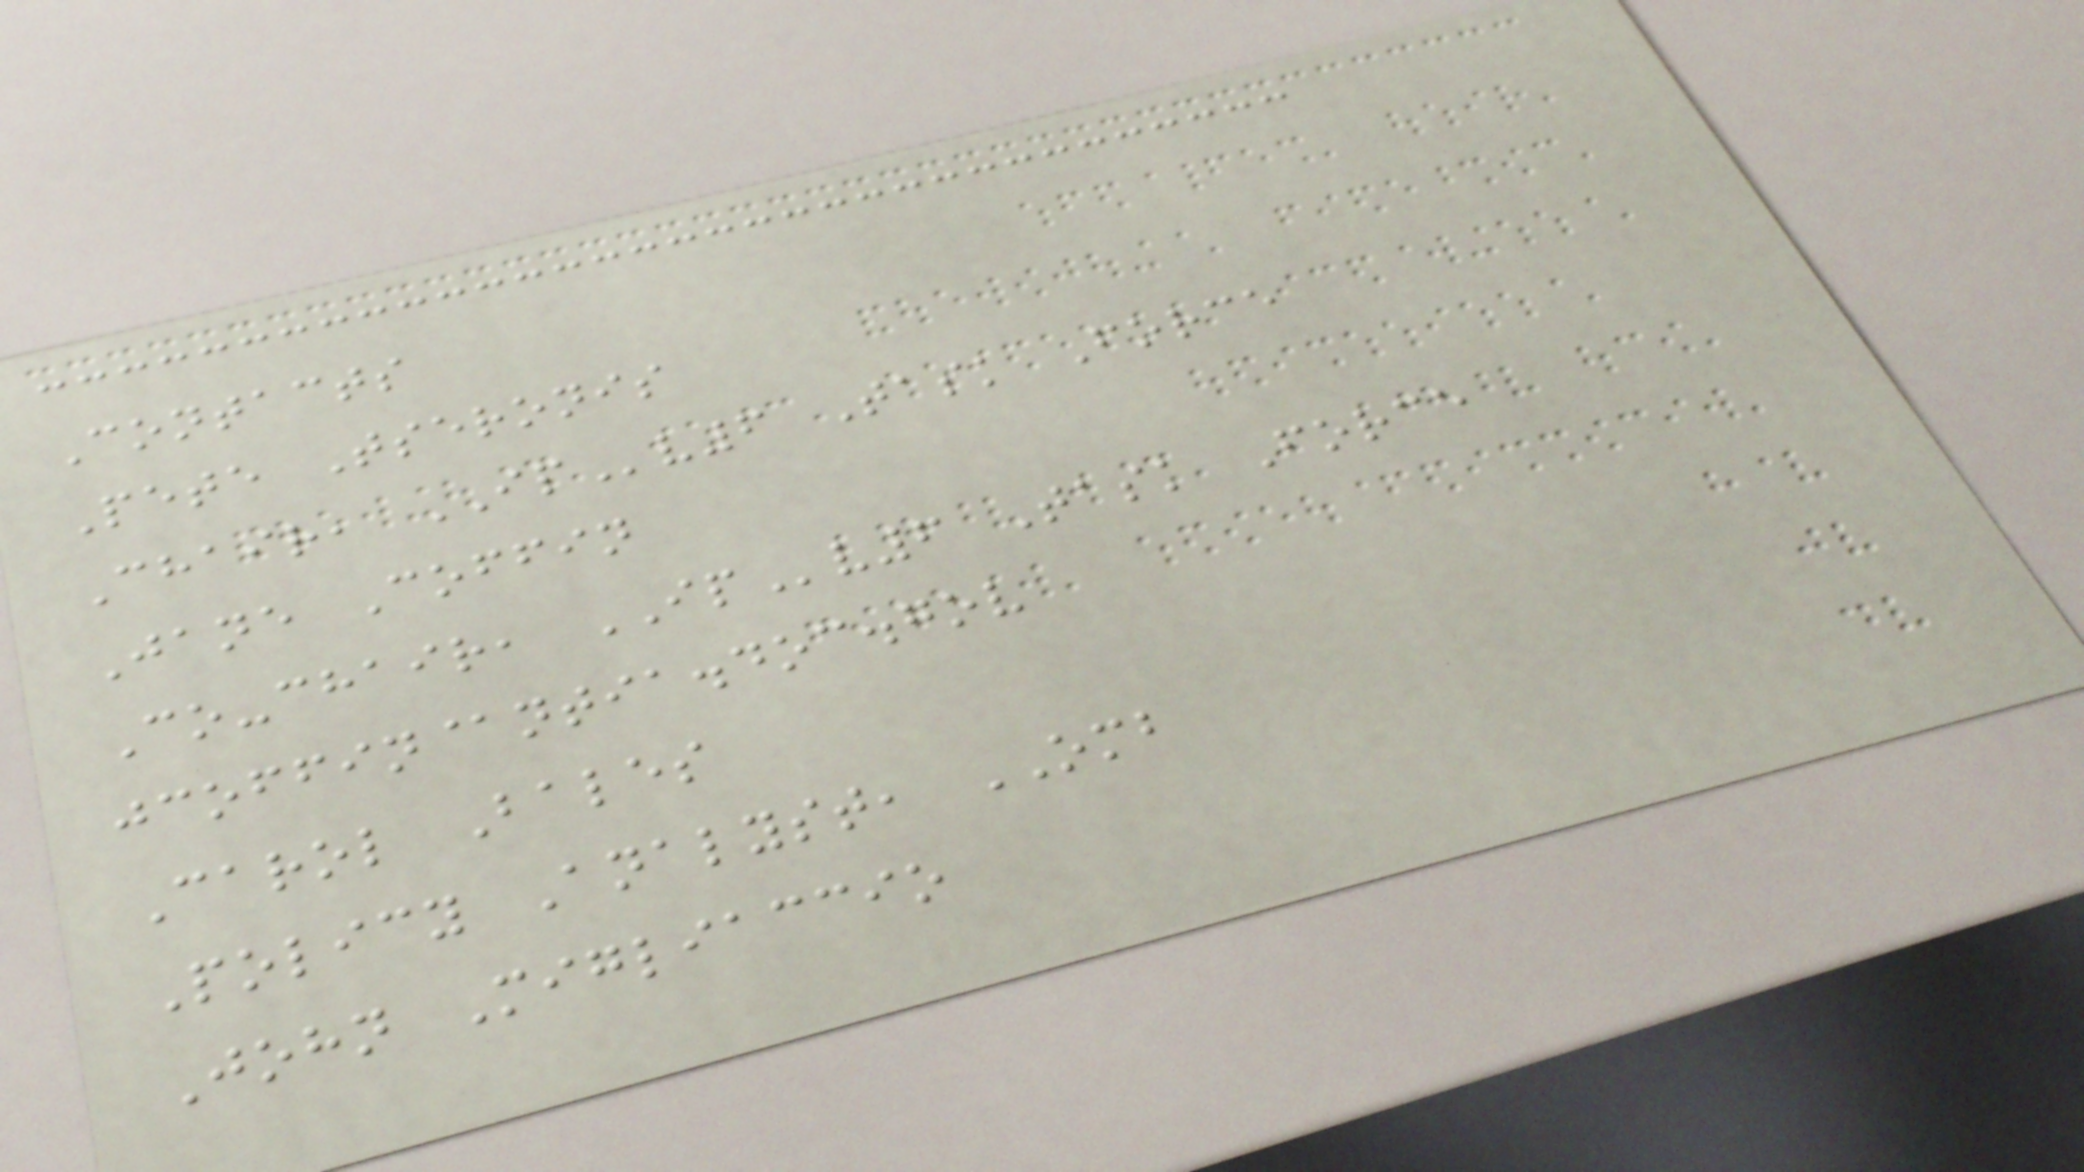Contacts
Pete Tseronis
Chair, IPv6 Task Force
Jane Coffin
Co-chair, IPv6 Task Force
jcoffin@ntia.doc.gov
Carol Bales
Policy Analyst, OMB
John Migliaccio
